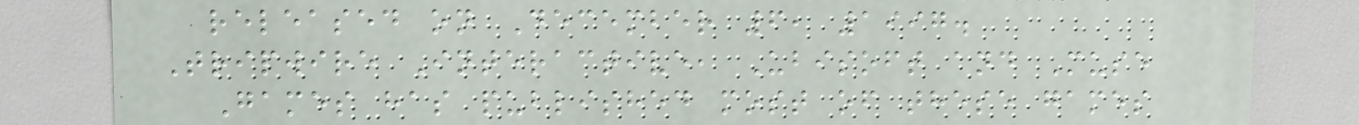released on December 6, 1997.
Tripwire Interactive, Ubisoft and Muse
Games has published most of these games
